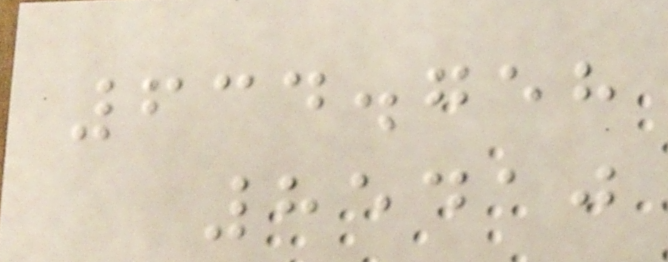634.758
85410
